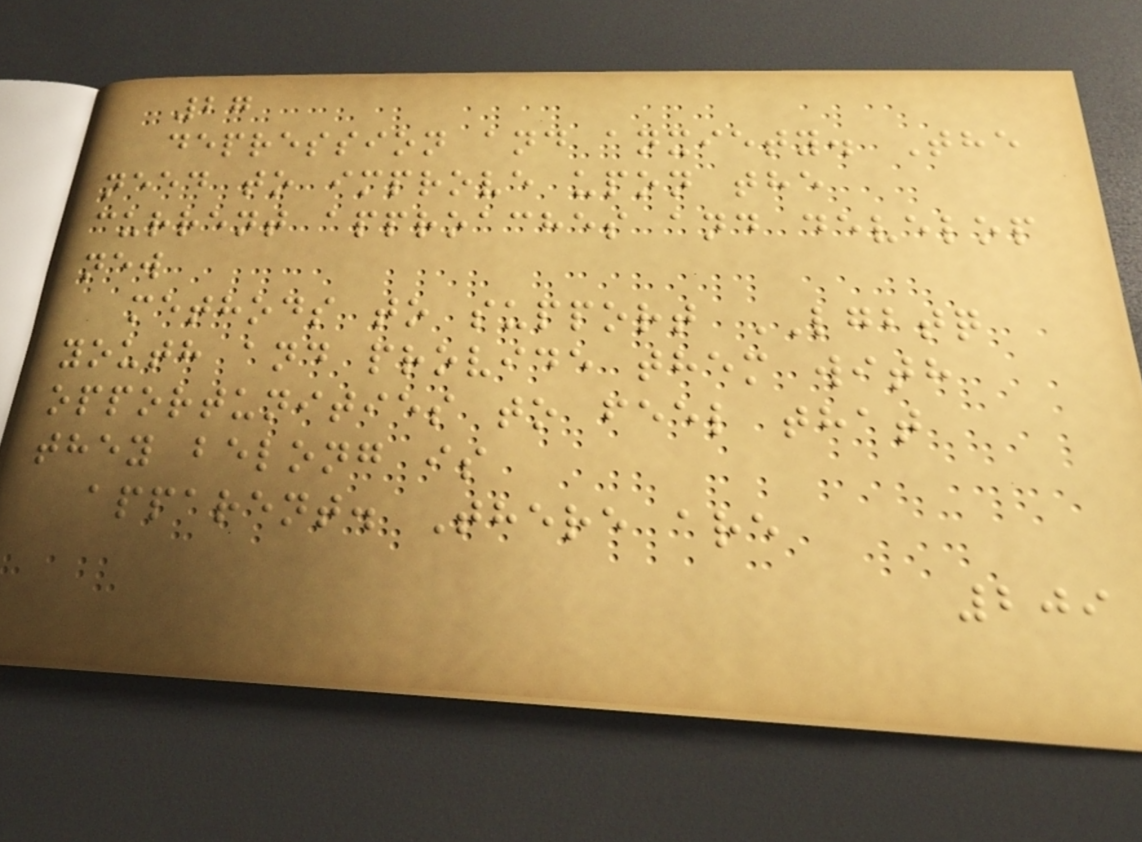27
depression and anxiety. The
need to improve upon the
current approaches and develop
new
methods to support LGBTQ
youth and provide them with
opportunities to feel that
they belong is
apparent. There are
209
